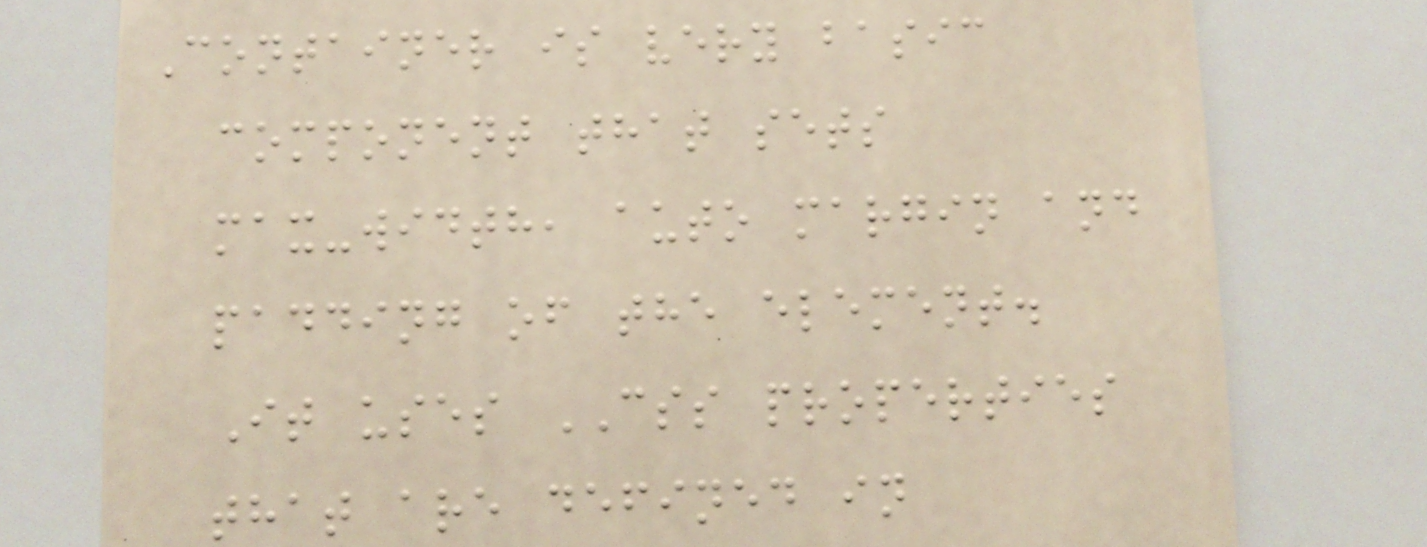Container is very basic
component that sets
max-width, auto margin and
padding of the element.
It uses CSS properties
that are defined in
